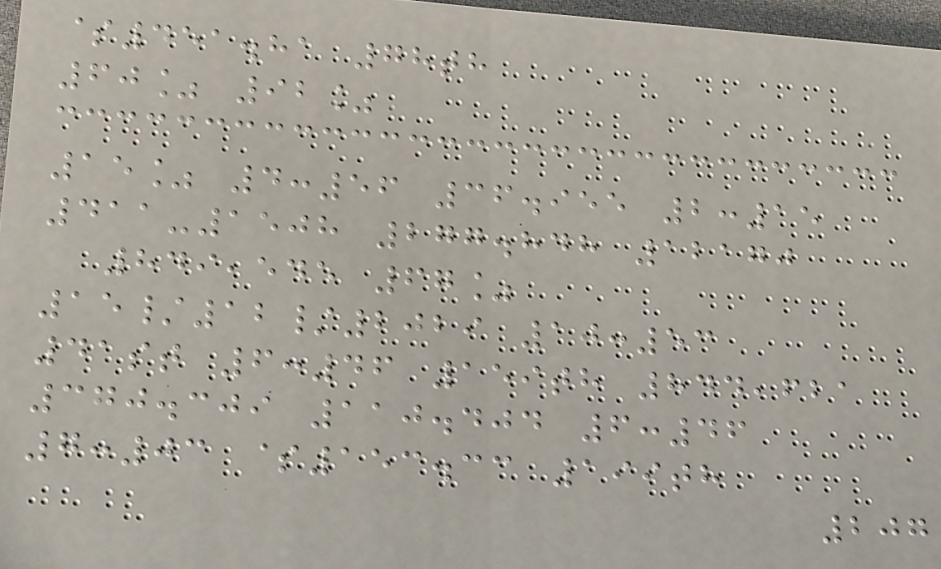$451.81 78th
60% 92%
15% 4:56 36.955 2:15
411-1508 277.848 12170
849,545 67%
15/12/2029 10:53
41st 6:46 159th 844,621
370.309 110.404 6:46
7:03 $153.33 199th
207
